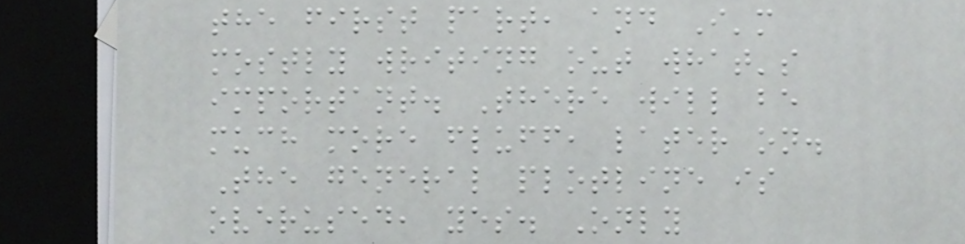the first part, and I'm
mostly writing out what's
important. There will be
much more fluff, later on.
The general plotline is
overused, yes. Only
